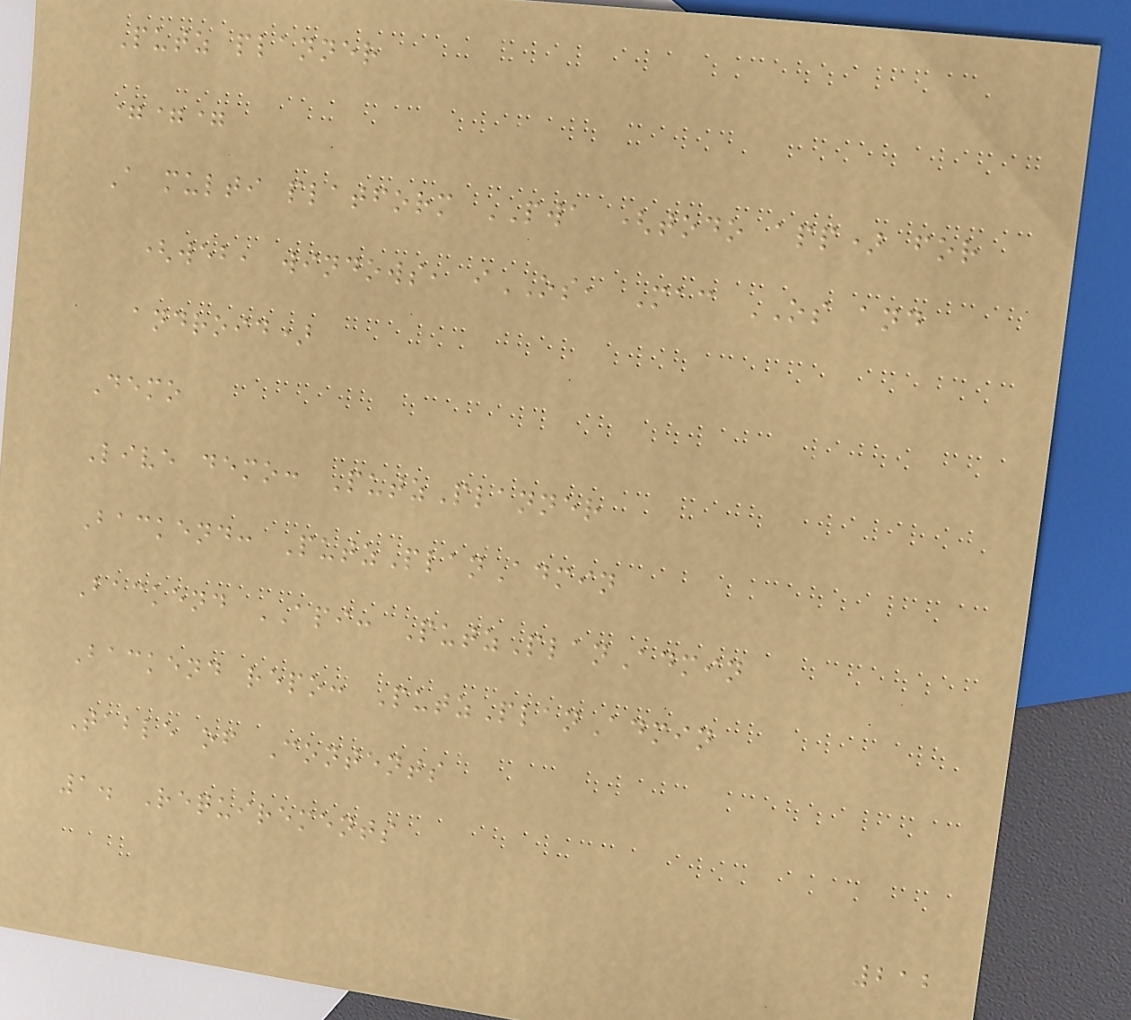Putz planner
===
A multi platform PWA (todo app) for
(web, windows, iOS, Mac OS and
android)
Demo
Live demo: PutzPlanner
Backend: PutzPlanAdmin
Backend API: PutzPlanAdmin
Backend repo: PutzPlanAdmin
Table of Contents
1. Requirements
212
